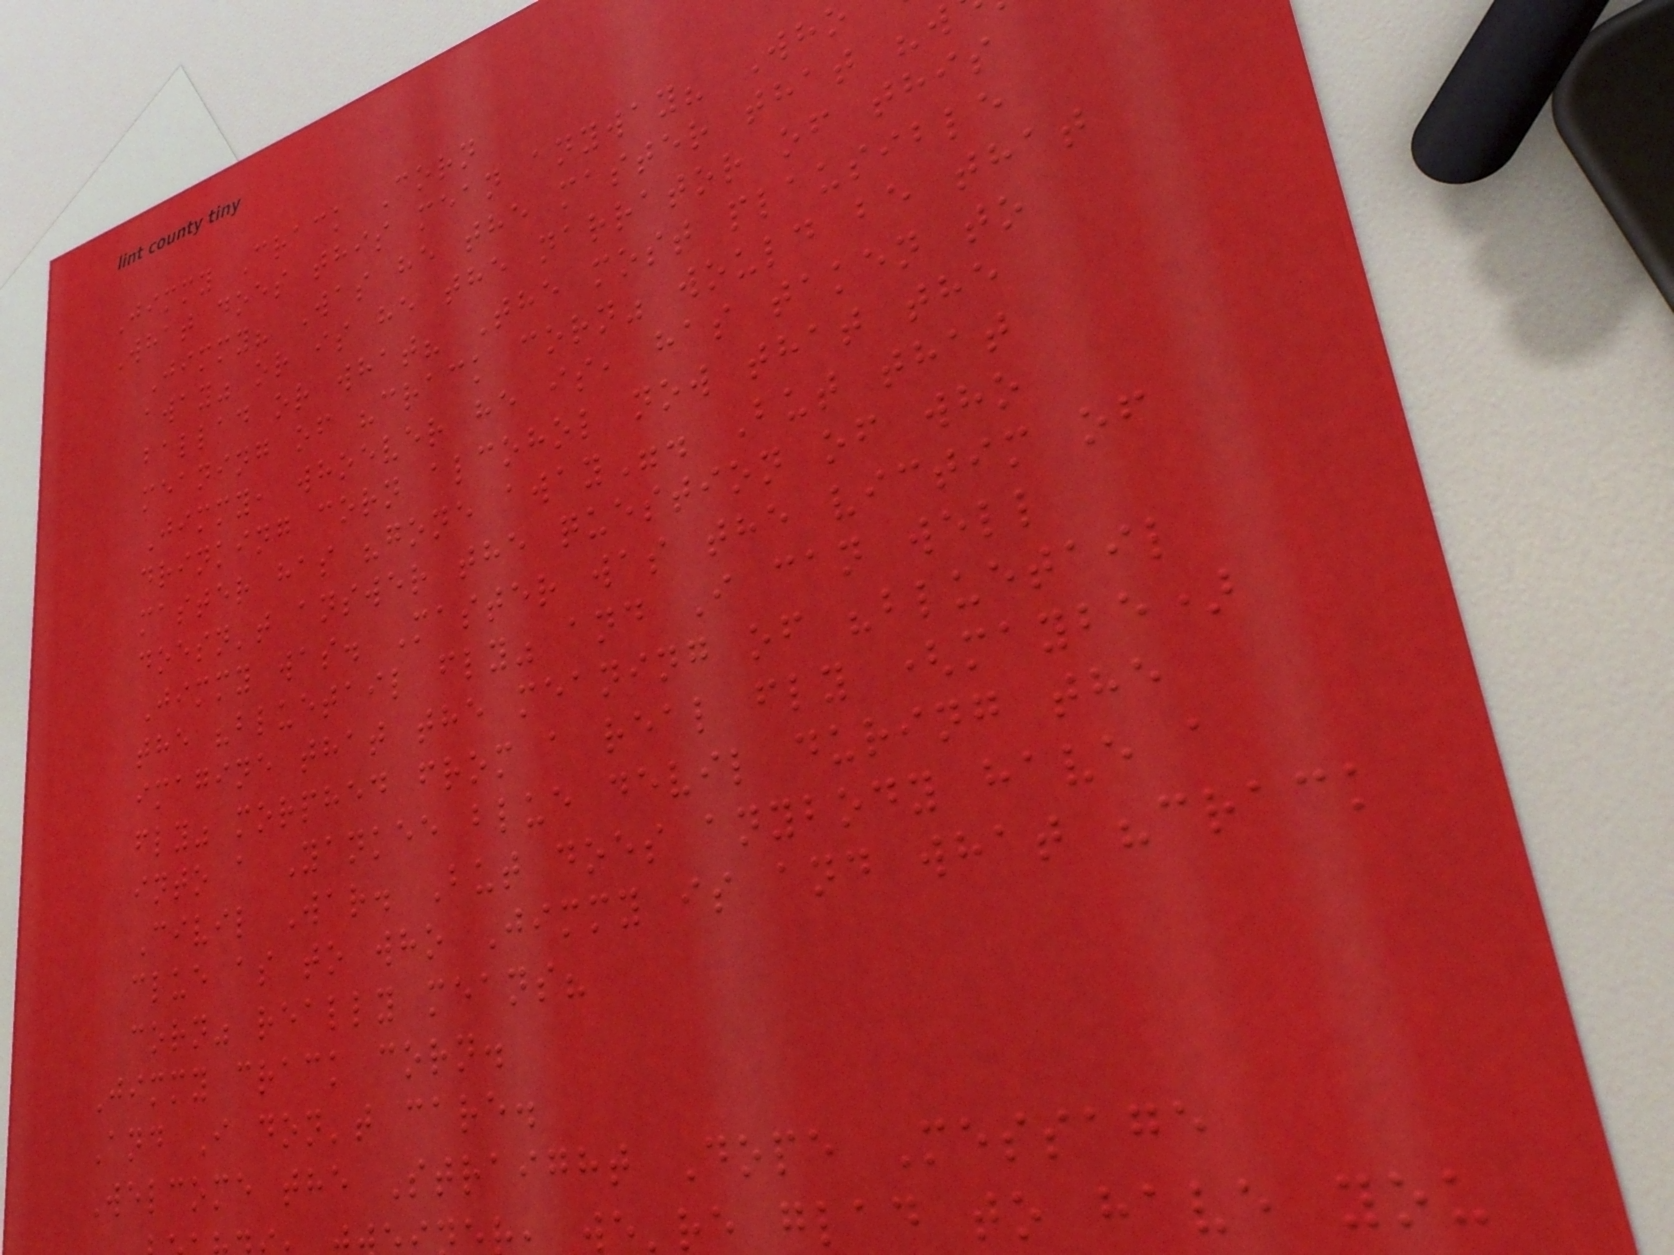Jimmy Crack Corn
What does this mean anyway? Who
Jimmy? Was he the master that "w
away" or is he the narrator of this
ballad or what? The most plausible
meaning of "crack corn" would be that
Jimmy, whoever he is, has taken to
drinking corn alcohol now that the
master has "gone away". But that
doesn't answer the question of who
Jimmy was. Master was the victim of
the "bluetail fly" and I can well
imagine that the meaning of "bluetail
fly" morphed from a real fly (maybe)
into a Yankee blue devil during the
Civil War. But does anybody have a
clue as to who Jimmy is and what "crack
corn" really means?
Jimmy crack corn.
And I don't care.
Welcome the Straight Dope Message
we're glad to have you
